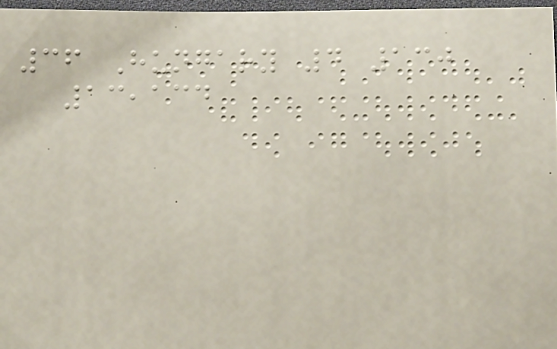36 Hungary 4 130
13,134
